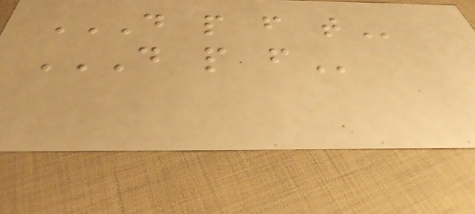D P F T
D P F
